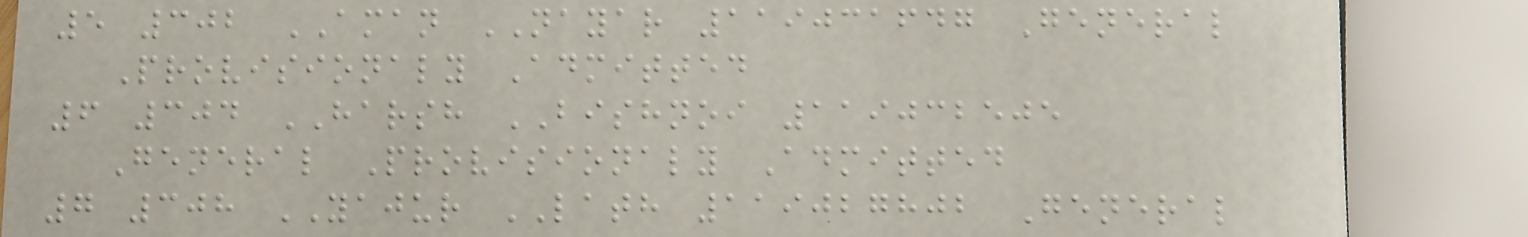5 302 AMAN NAYAR 119031647 General
Provisionaly Admitted
6 304 HARSH BISHNOI 119032505
General Provisionaly Admitted
7 308 YAJUR LATH 119027802 General
